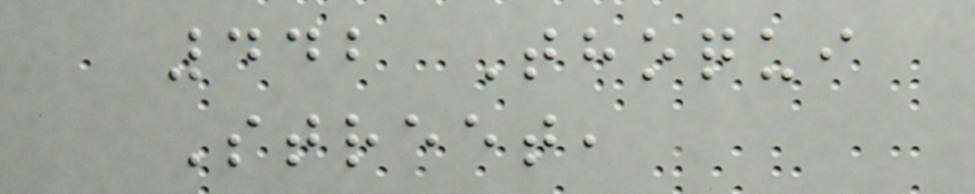442 Thoqui
Street,
